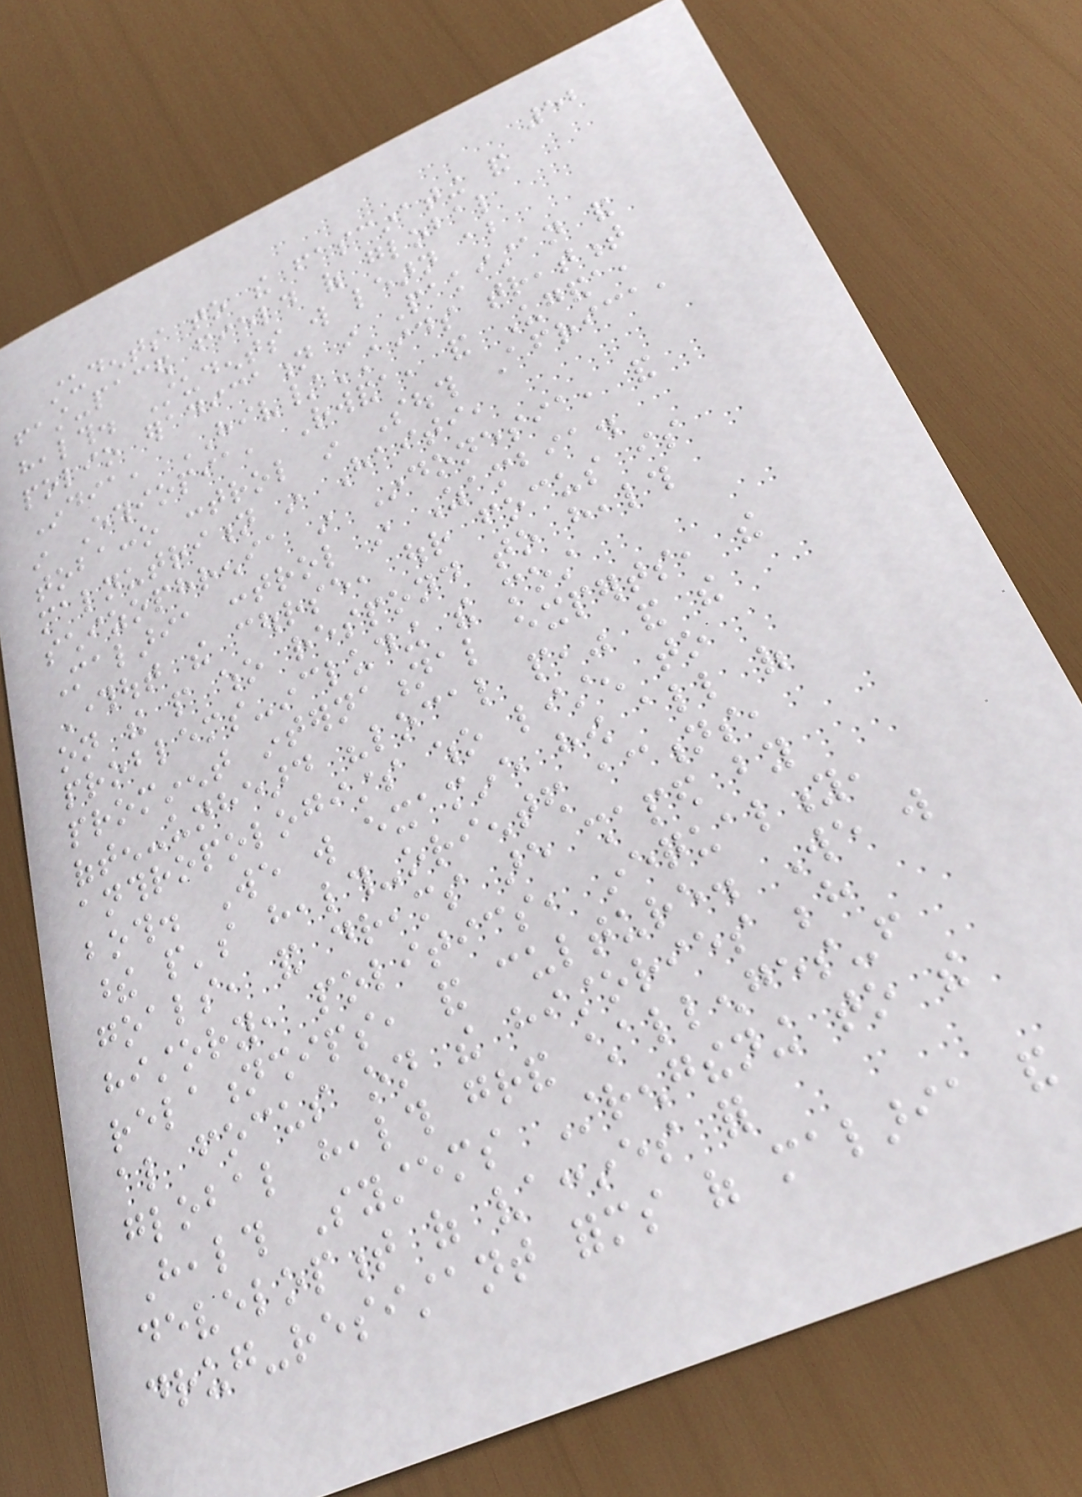52
students to the fascinating and
fast-paced field of global
health. Students will learn about
polio eradication in Pakistan and
India, HIV/AIDS treatment
in Ethiopia, Rwanda, and Uganda,
tobacco control in South Africa,
malnutrition in Haiti,
schizophrenia in Indonesia, and
Malaria control in Zambia.
Throughout the course, our focus is
on the people who respond to health
problems-including the most
prominent international experts, the
often-unheard "local people," and the
anthropologists who listen to
both. We will examine how all of
these people's health-oriented actions,
goals, and dreams are shaped by
history, politics, inequality,
relationships, and culture. We will
also focus on the histories behind
global health grand challenges-from
Health Systems Strengthening to the
development of vaccines for
drug-resistant forms of malaria and
